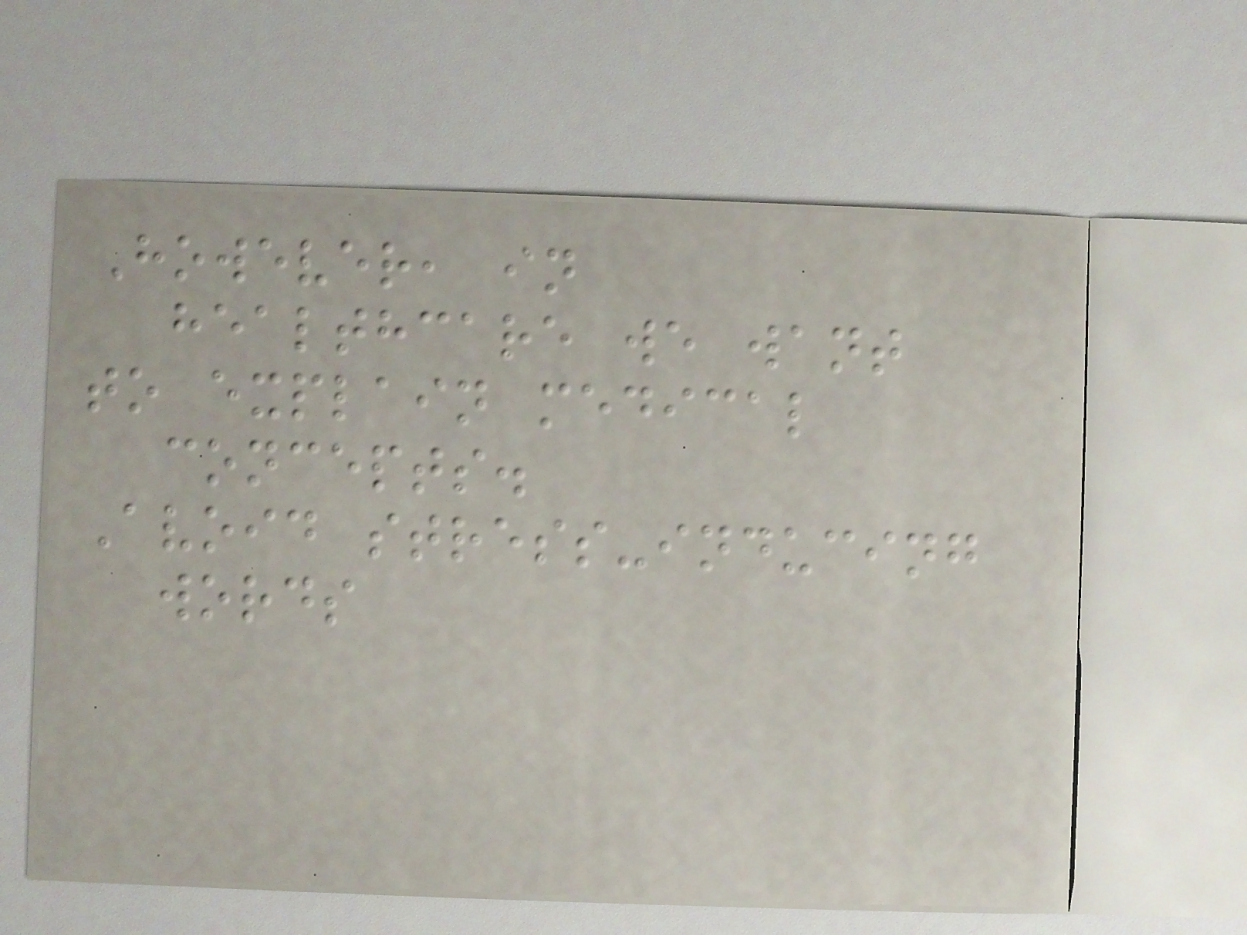However, in
healthcare we want
to explain medical
concepts.
Avoid stress-inducing
words
